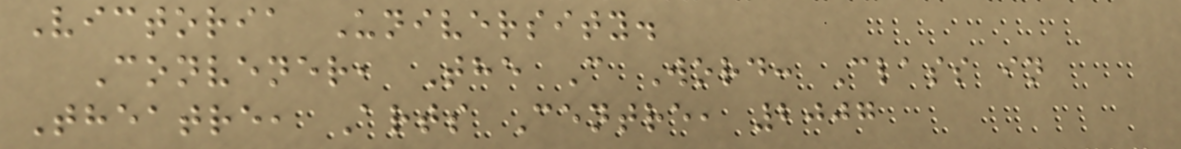Victoria University.
Convener, The C Word: Class in
Theatre, Arts Centre, 2007
